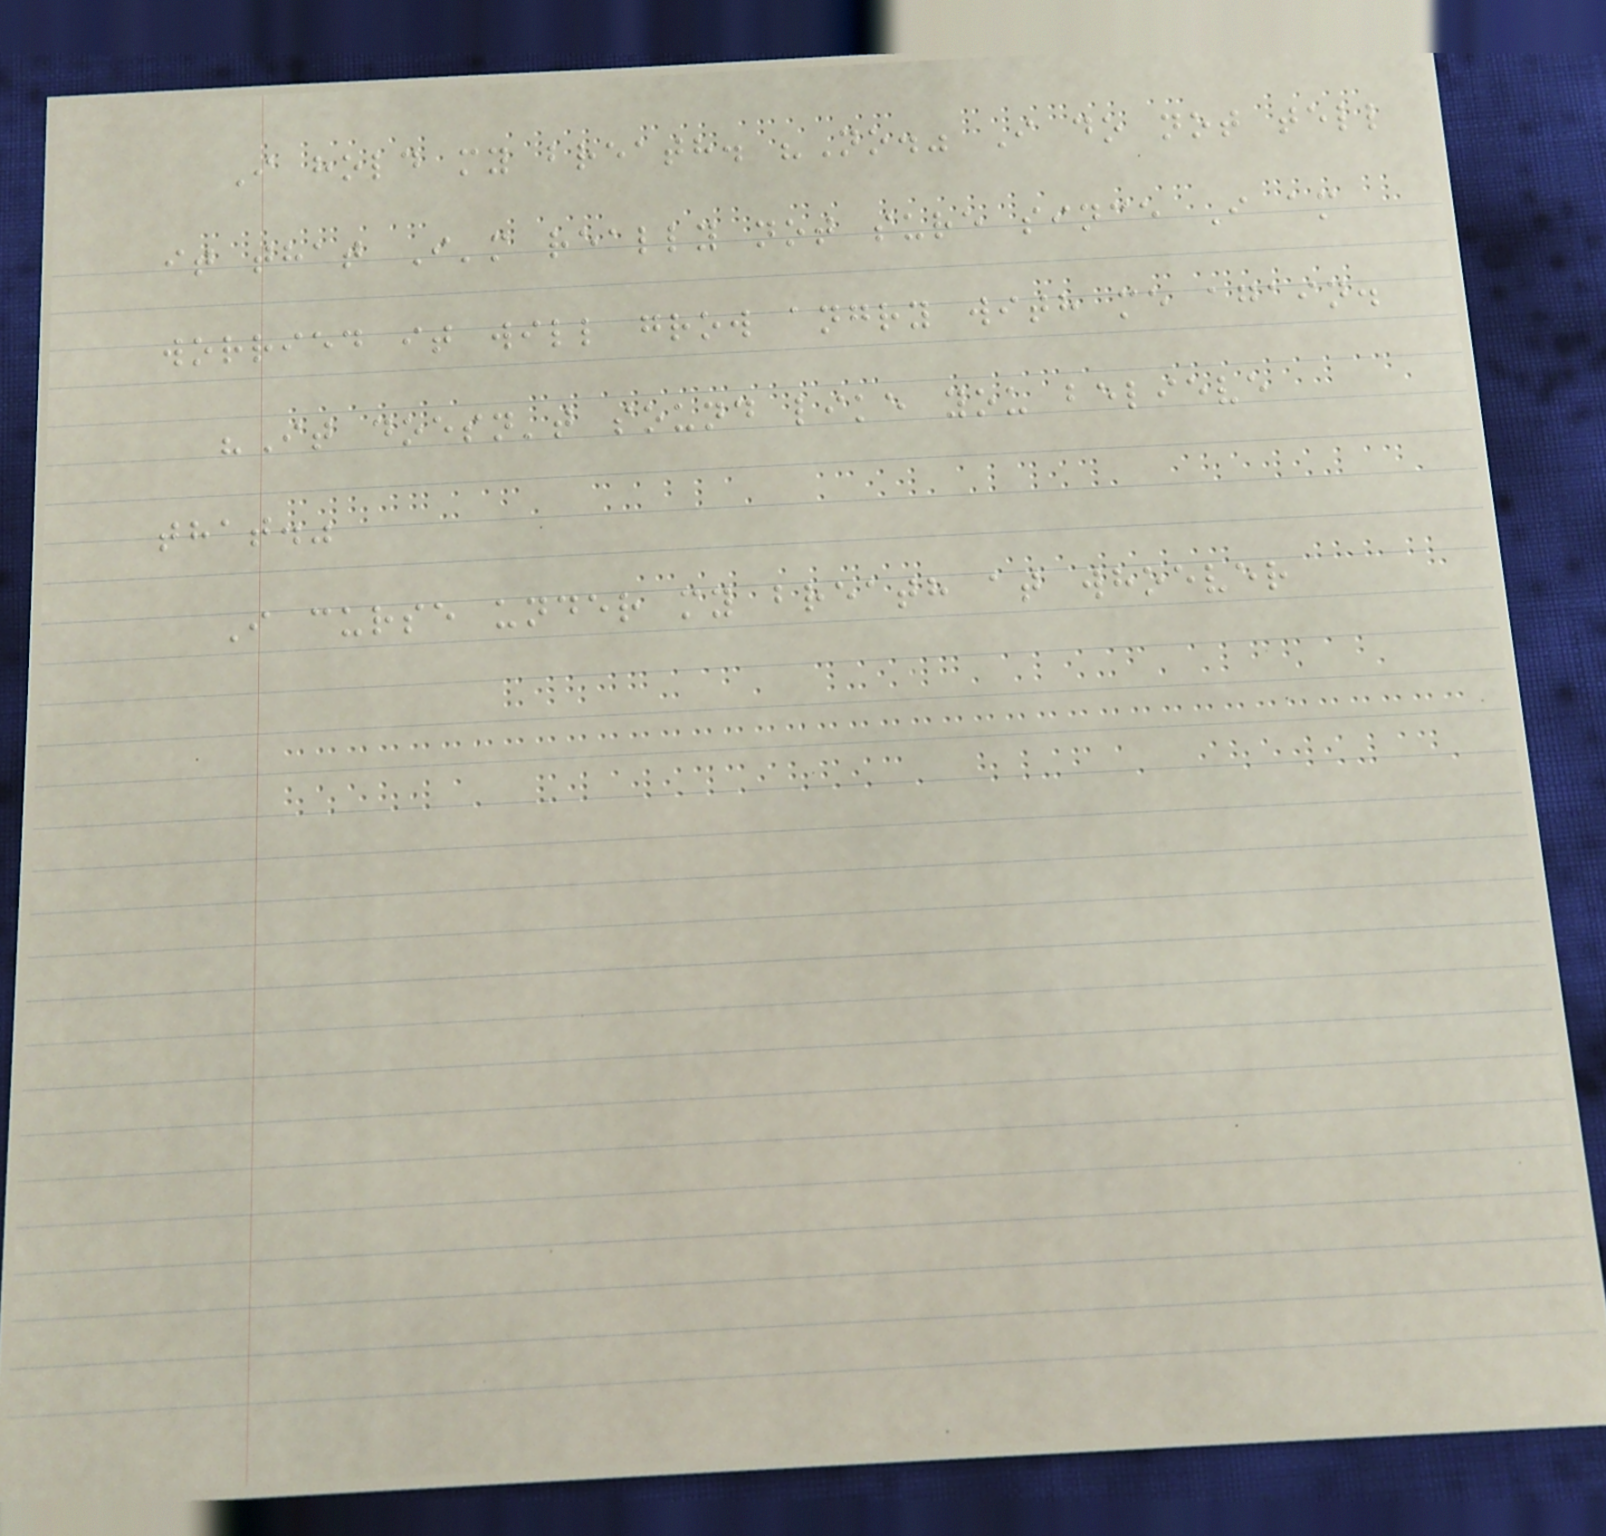I hold my breath. "No." I do not tell
it that I'm really not sure since I am
worried it will grow angry with me again.
"It doesn't sound like you believe
that."
I curse under my breath at whoever
